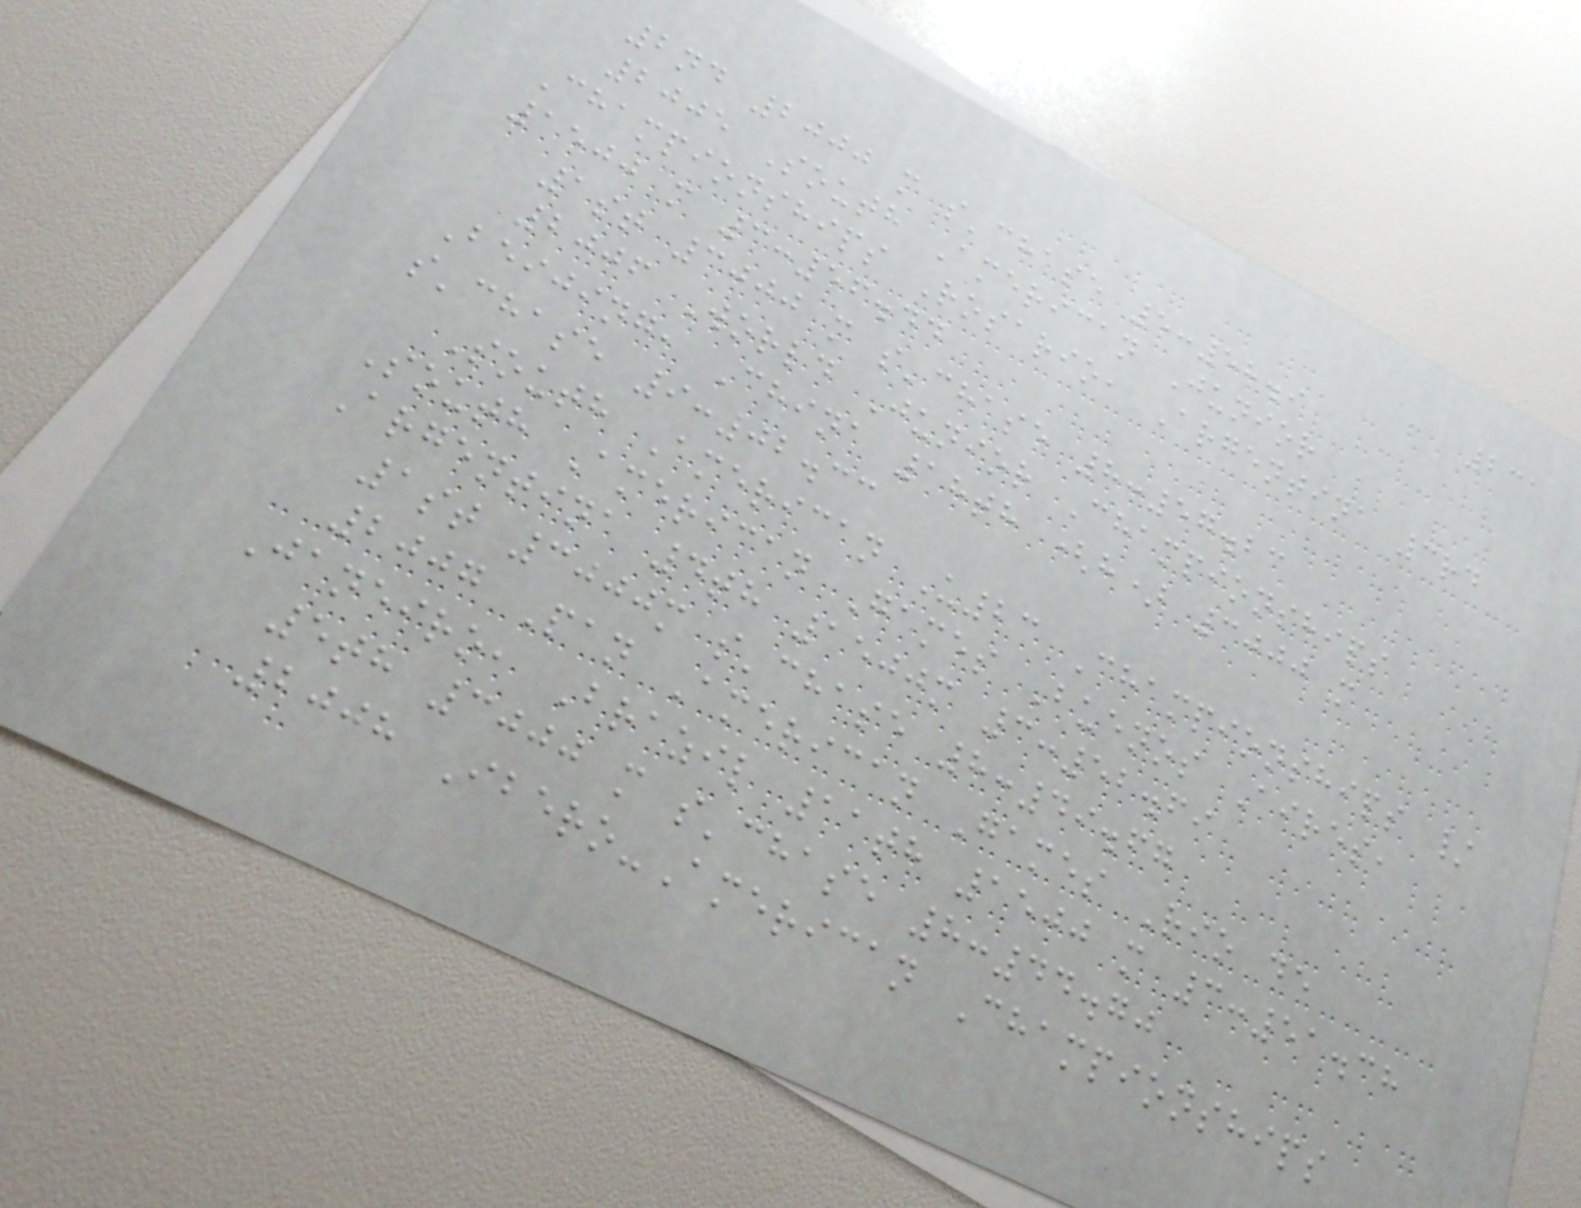231
2nd 2000 m s'chase 5:58.9
2005 South American Junior
Championships Rosario, Argentina 3rd
1500 m 3:56.44
1st 3000 m s'chase 8:57.23
2006 World Junior Championships
Beijing, China 18th (h) 3000 m
s'chase 9:02.33
South American U23 Championships /
South American Games Buenos Aires,
Argentina 4th 1500m 3:52.69
1st 3000m s'chase 8:49.67
2007 Pan American Games Rio de
Janeiro, Brazil 11th 1500 m 3:51.38
5th 3000 m s'chase 8:44.70
2008 Ibero-American Championships
